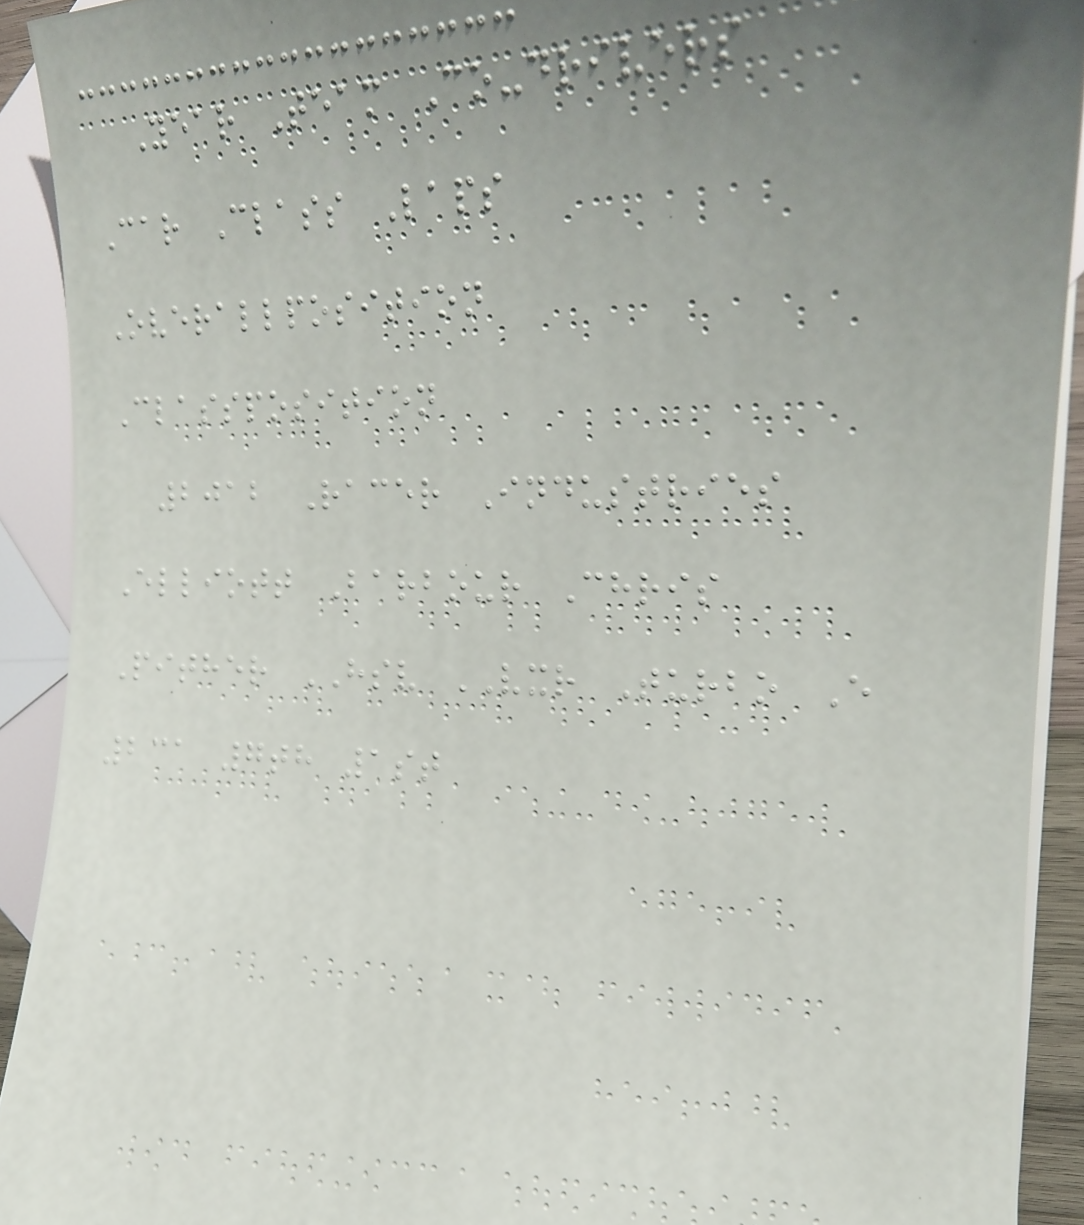Year Team Co-drivers
Car Class Laps
Overallposition
Classposition
2012 Racer Industries
Elliott Barbour Chris
Pither HSV VXR Turbo E
231 7th 1st
